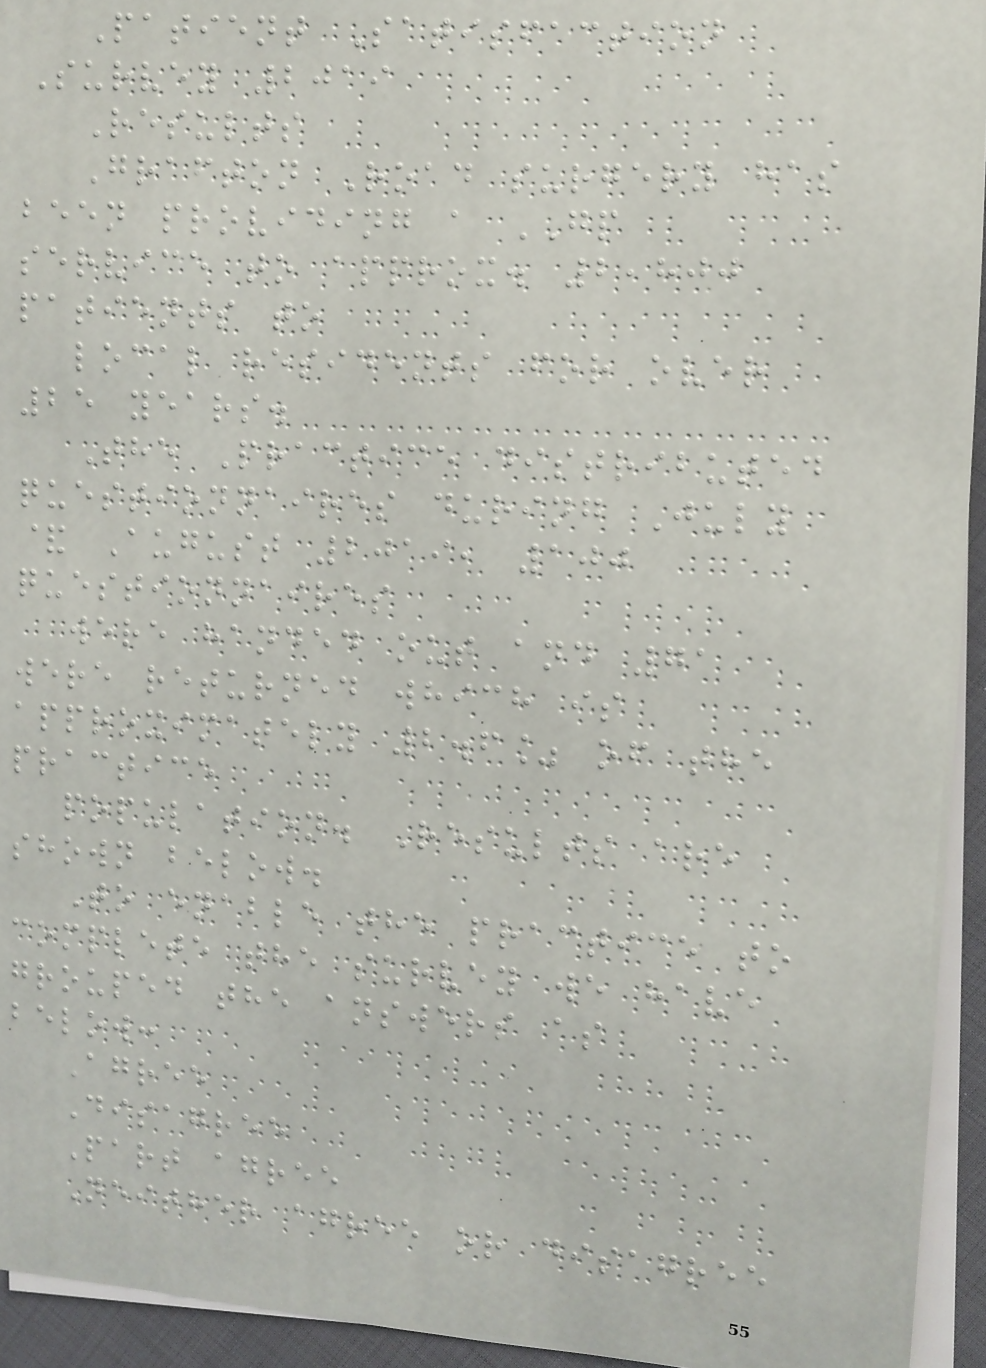Patient Satisfaction
Survey 2019
Results
Grafton Road surgery has
been providing a GP
service to approx. 2,800
patients to
local residents for over
25 years.
The Practice distributed
questionnaires during July
& August 2019, 100
questionnaires
were handed out and 71
were returned which is
approximately 2.6% of the
practice
population. Results are
shown below.
To enable the practice to
complete the survey we have
grouped the answers as
below:
Agree
Disagree
Part agree
Neither agree or disagree
